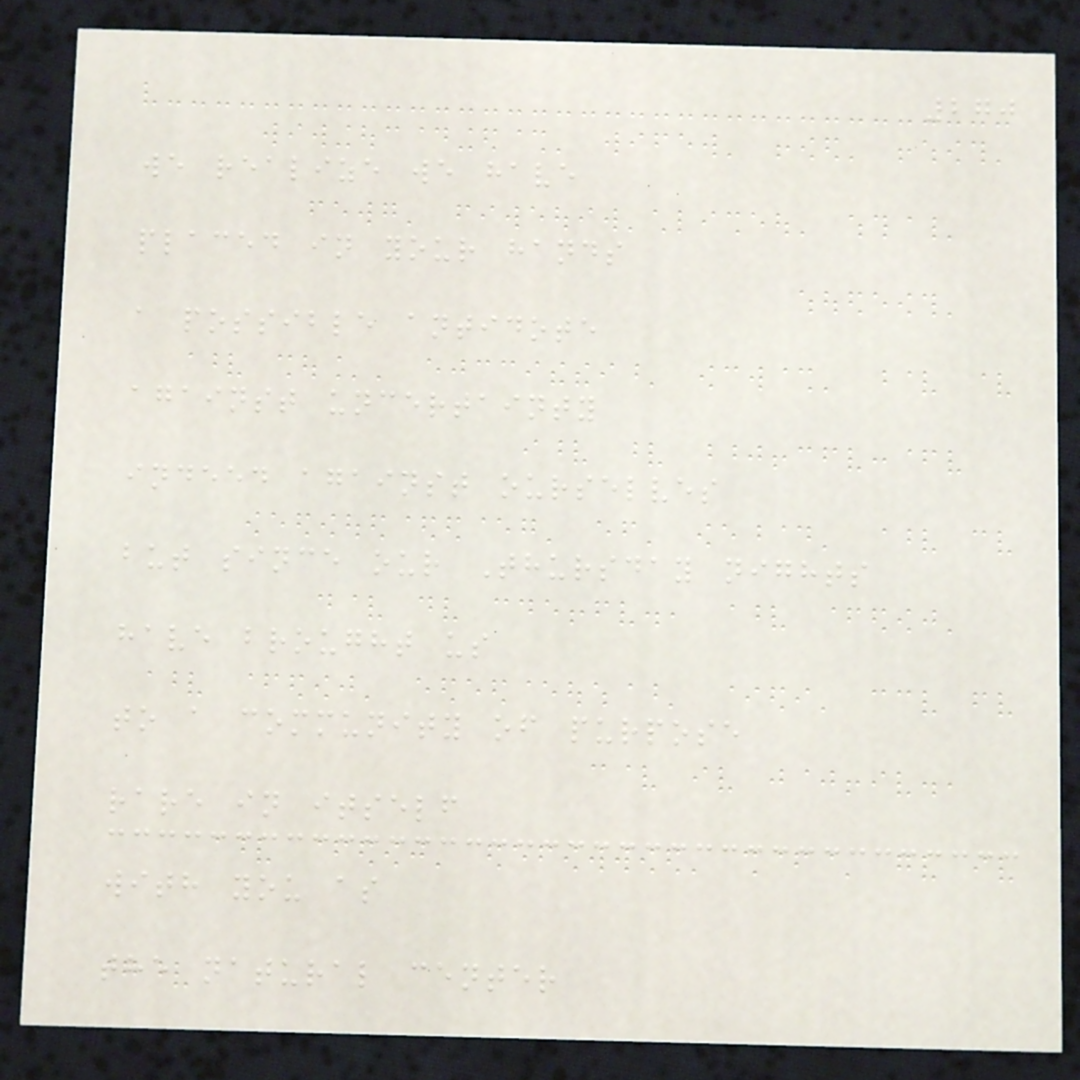270
we realize we have
placed in your hands
a possible antidote
against uncertainty
indeed against ourselves
but since our Thursday nights
have brought us
to a community of purpose
rare in itself
with you as
the natural center
